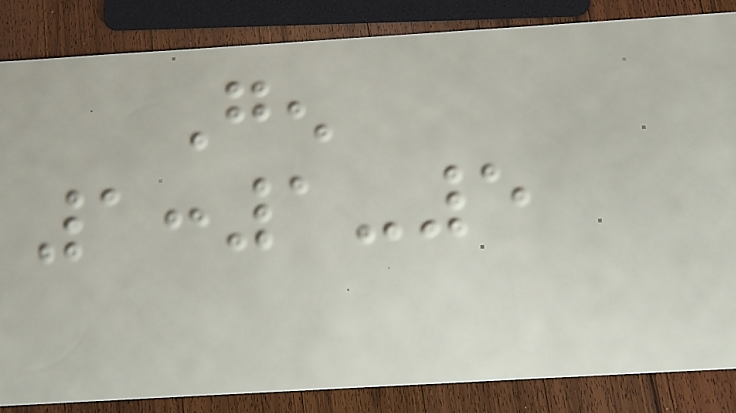Gen
1:1-5
